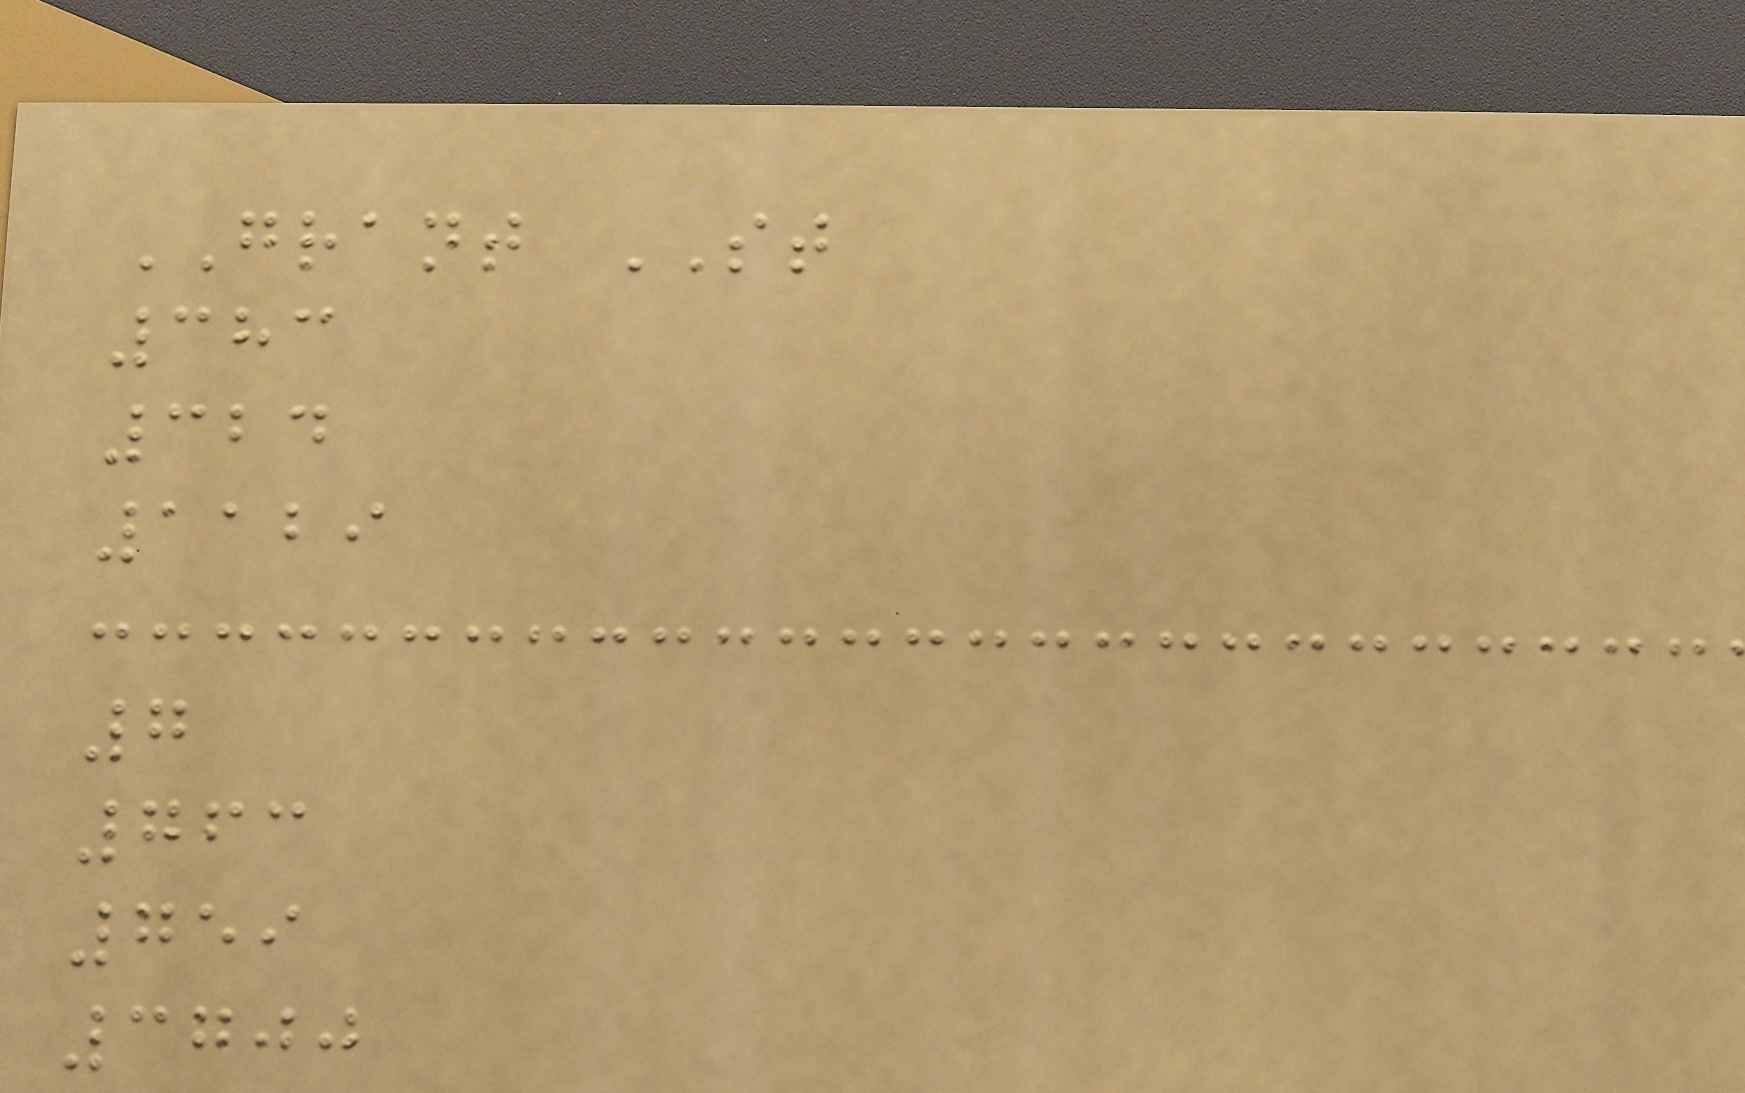GRANT ST
383
324
1129
7
763
759
3700
